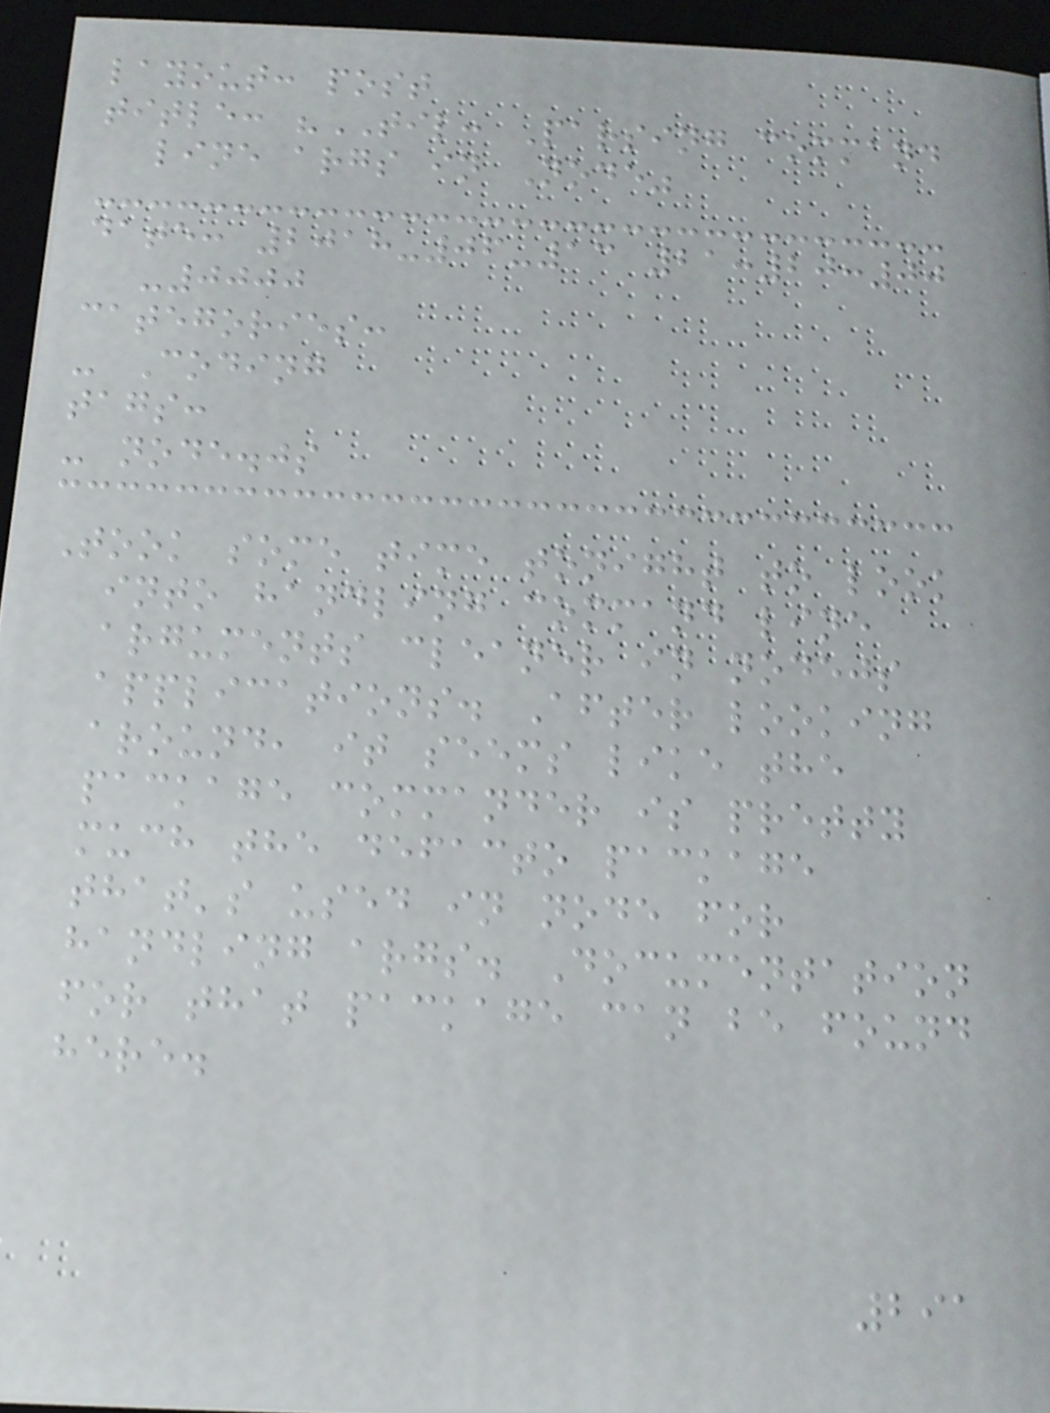layout: post
title: "TIL: Parsing command
line args in Node"
date: 2018-06-13 21:20:00
-0000
categories:
- Coding
tags:
- node.js
Took some time tonight to look
into handling command line
arguments cleaner in nodejs
applications. After looking
around, it seems like the
package commander is pretty
much the defacto package
that's used in node for
handling args. Documentation
for that package can be found
here.
291
